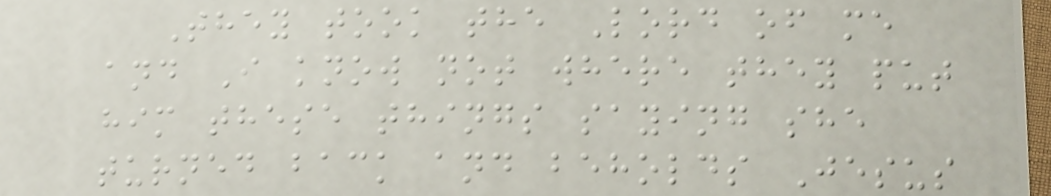They took the Lord of me
and I know not where they put
him these things saying she
turned back and beholds Jesus
